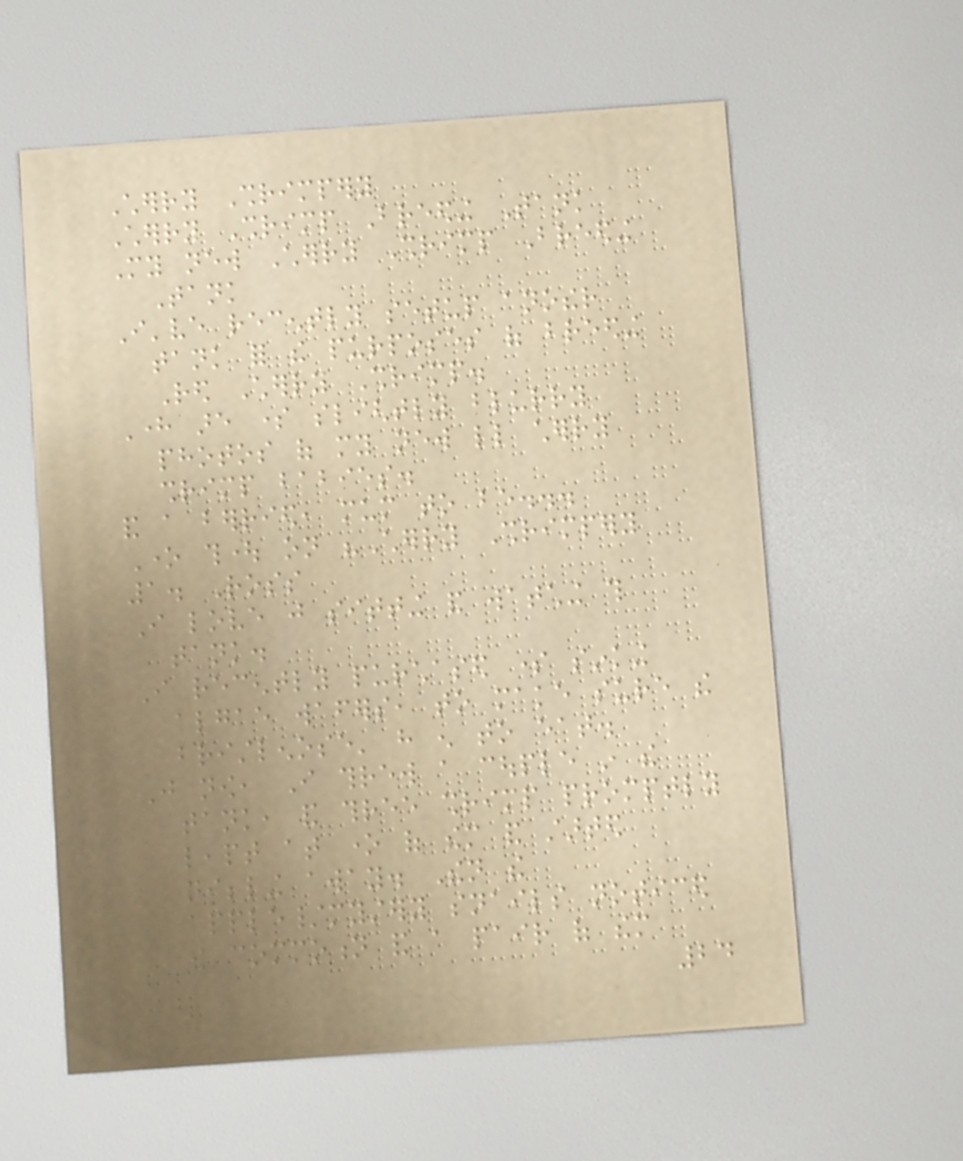Cherry Shrimpery
Cherry Shrimp Breeding Tank
My new Cherry Shrimp Breeding
Tank
I've recently setup another
tank for the purposes of breeding
Red Cherry Shrimp.
Here are some slightly blurry
photos of my new little cherry
shrimp babies.
and a berried, mum to be...
One thought on "Cherry Shrimpery
1. Ross
I love just sitting and watching this
tank.
I recently purchased some sinking
algae wafers, to make sure the
bristlenose' have enough to eat.
Just now, I threw a couple in the
tank, and three shrimp promptly
leapt at one of them and started
nibbling away. Then the
apple/mystery snails noticed
the commotion and a pair of them
24
